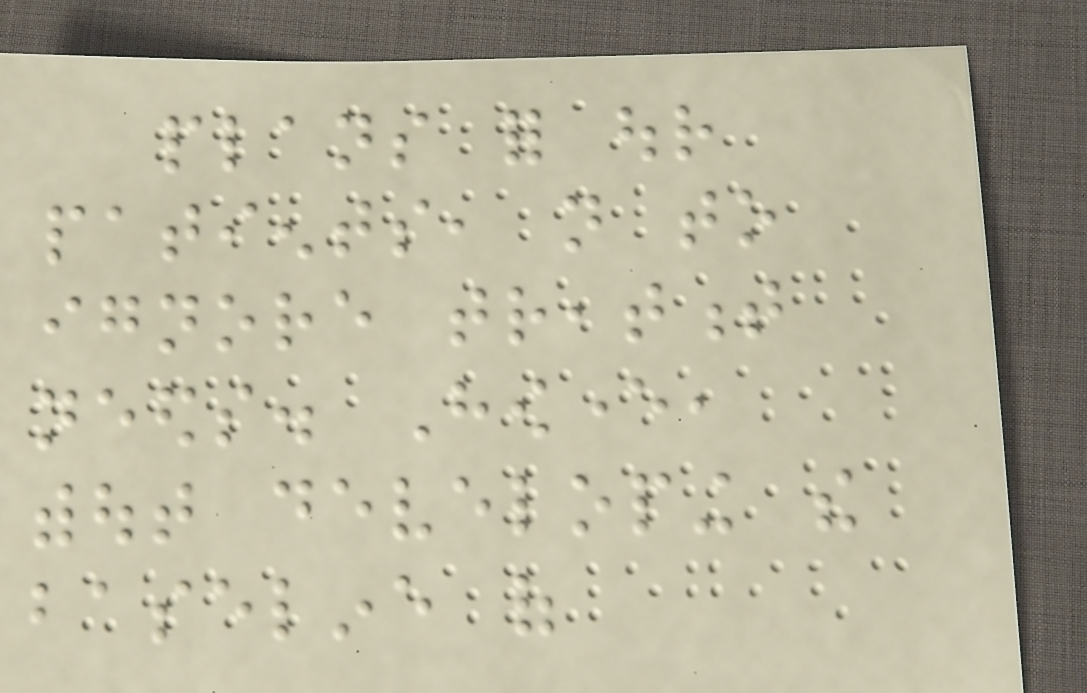plans for our
patients, not to
ignore treatment
needs. However,
without developing the
baseline of
